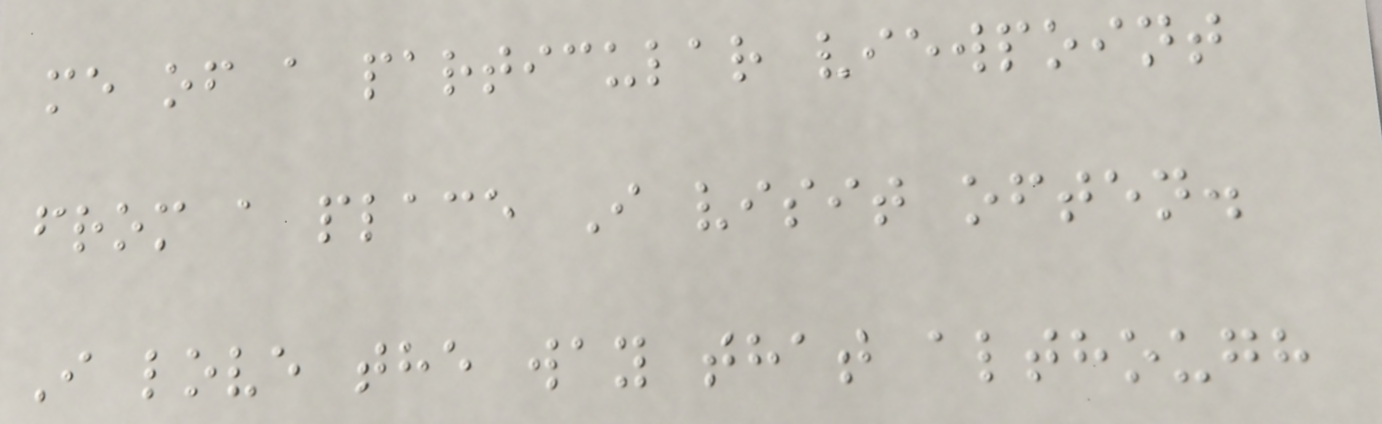me of a particular viewpoint
from a place I visit often.
I love the way that although
